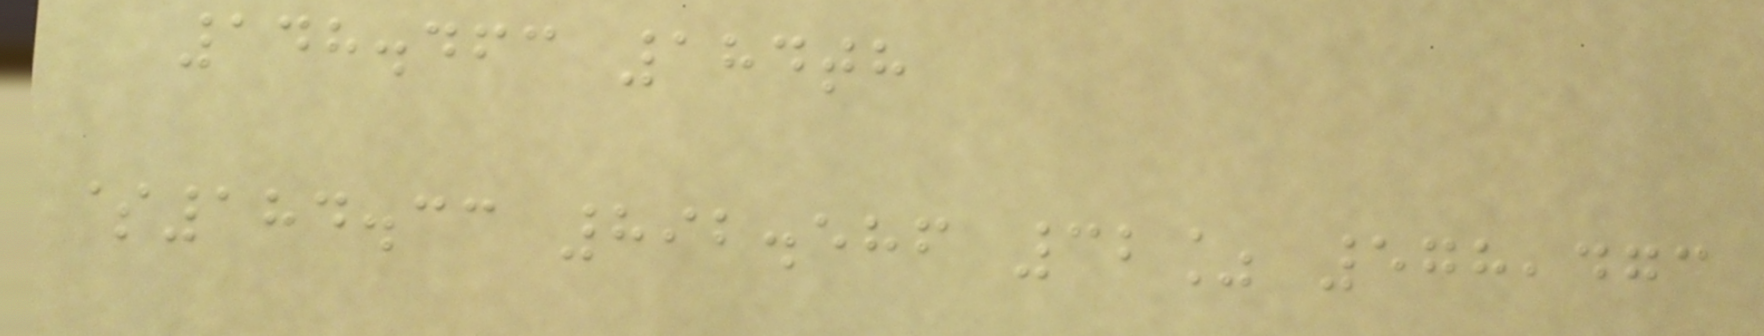148.463 184th
$184.33 892.586 32% 578,473
